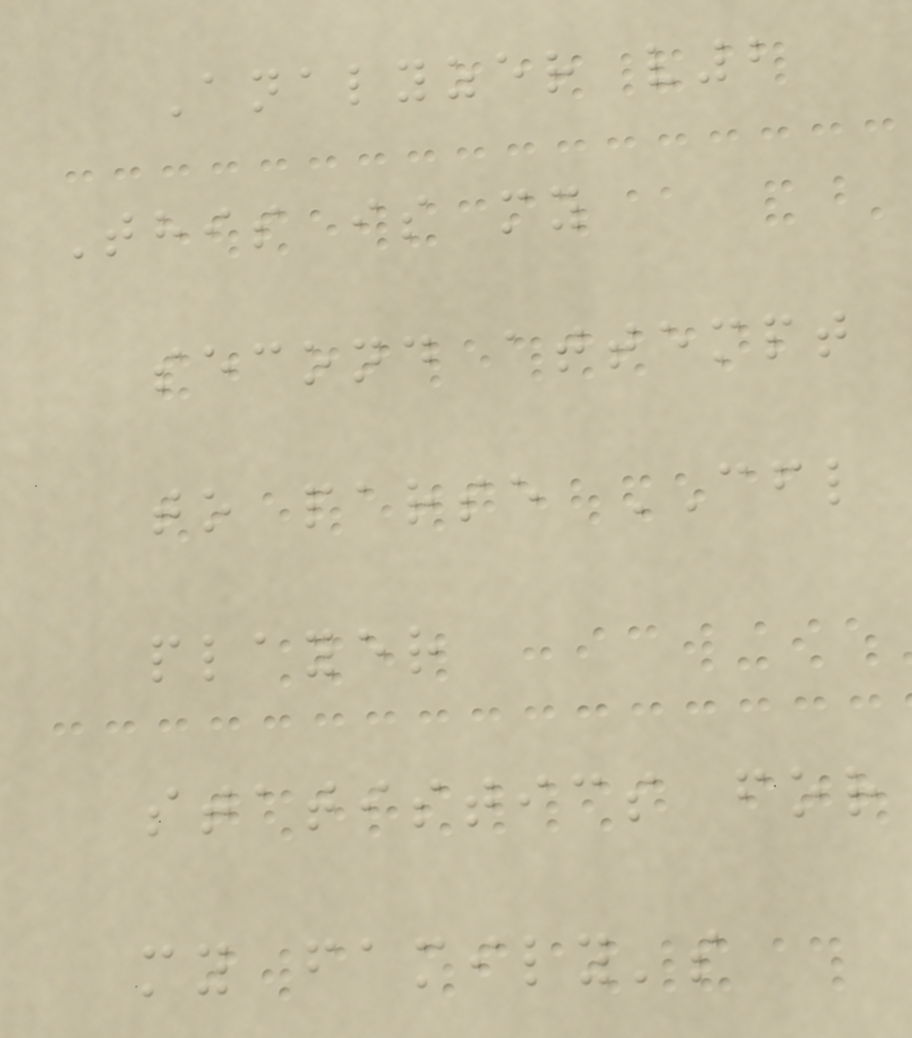Analyzer v2
This is my
second attempt
to parse CFL
player
statistics for
my family's
